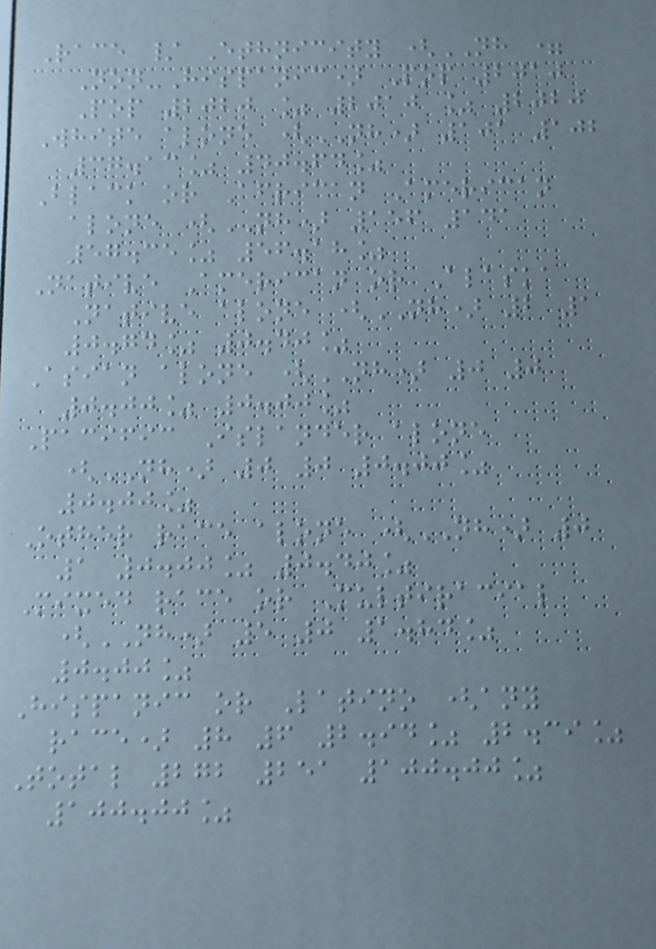Race / Ethnicity (NH =
Non-Hispanic) Pop 2010
Pop 2020 % 2010 % 2020
White alone (NH) 101 102
37.13% 40.64%
Black or African American
alone (NH) 156 141
57.35% 56.18%
Native American or Alaska
Native alone (NH) 2 1
0.74% 0.40%
Asian alone (NH) 0 0
0.00% 0.00%
Pacific Islander alone
(NH) 0 0 0.00%
0.00%
Other race alone (NH) 0
1 0.00% 0.40%
Mixed race or Multiracial
(NH) 5 0 1.84%
0.00%
Hispanic or Latino (any
race) 8 6 2.94% 2.39%
Total 272 251 100.00%
100.00%
